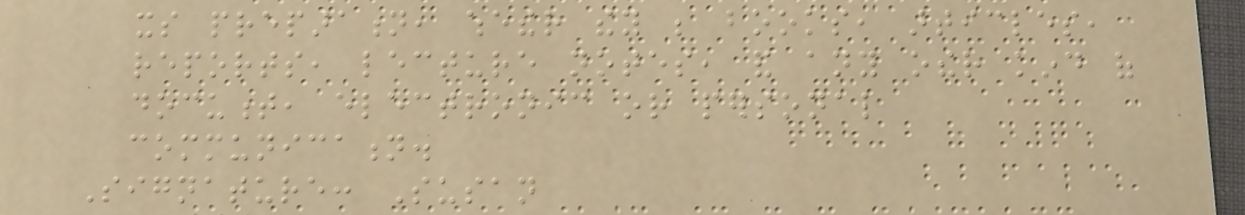its preparation, whether they be books, articles,
reports, lecture notes, and any other kind of
document, electronic or personal
communication.
Signature: Susan
